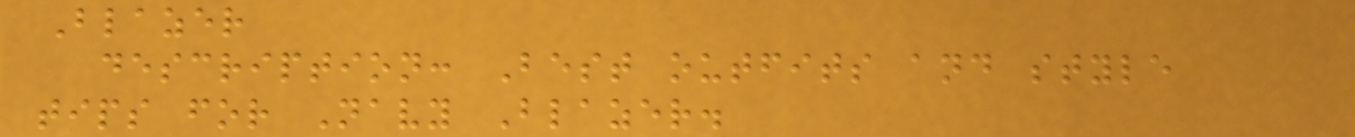Blazer
description: Best outfits and style
tips for Navy Blazer.
